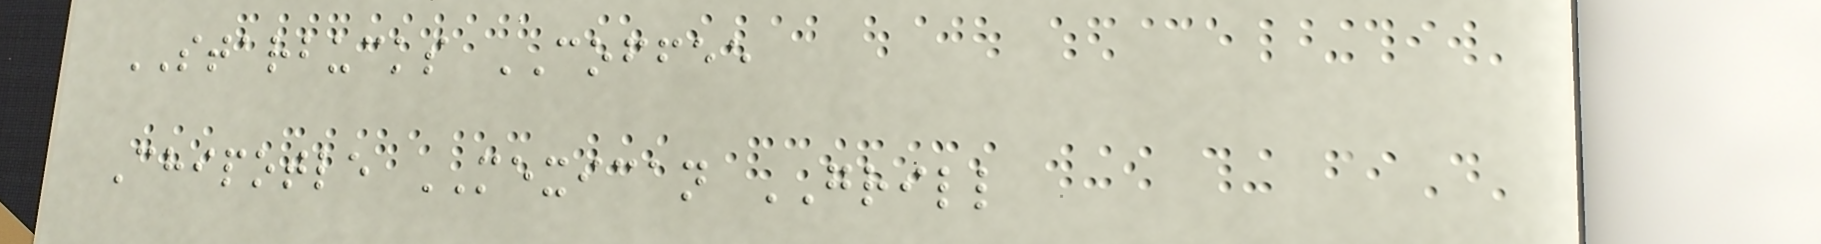STARBUCKS COFFEE
Chipotle MEXICAN GRILL
